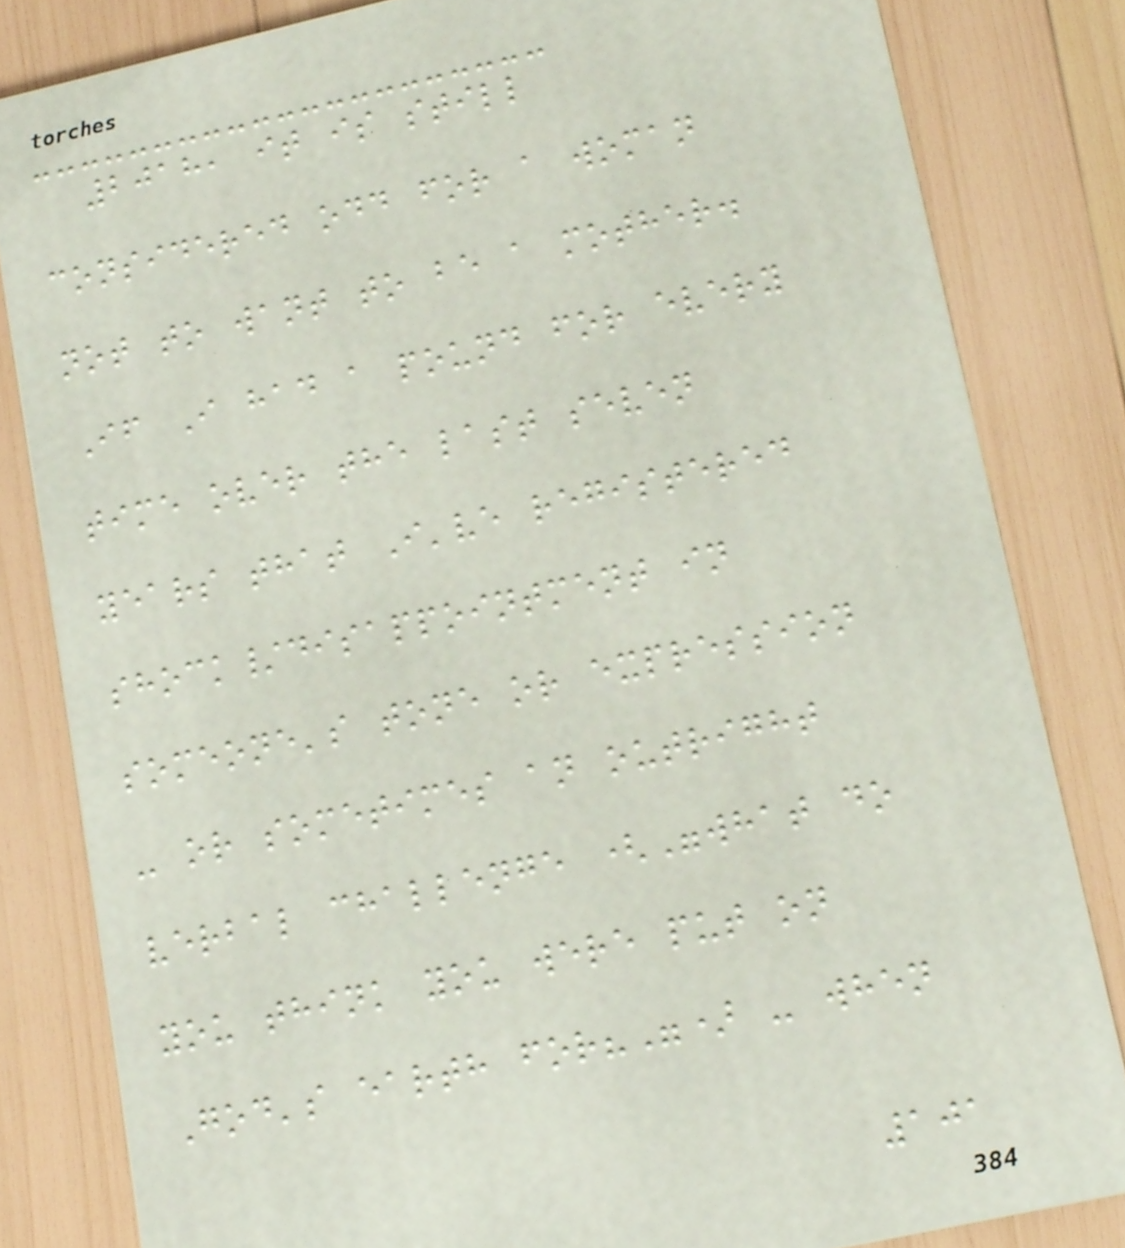2018, it is still
considered odd for a woman
not to want to be a mother.
If I had a pound for every
time over the last seven
years that I've registered
shock/disappointment in
someone's tone or expression
- or sometimes an outright
verbal challenge ("what do
you think you were put on
God's earth for?") - when
101
